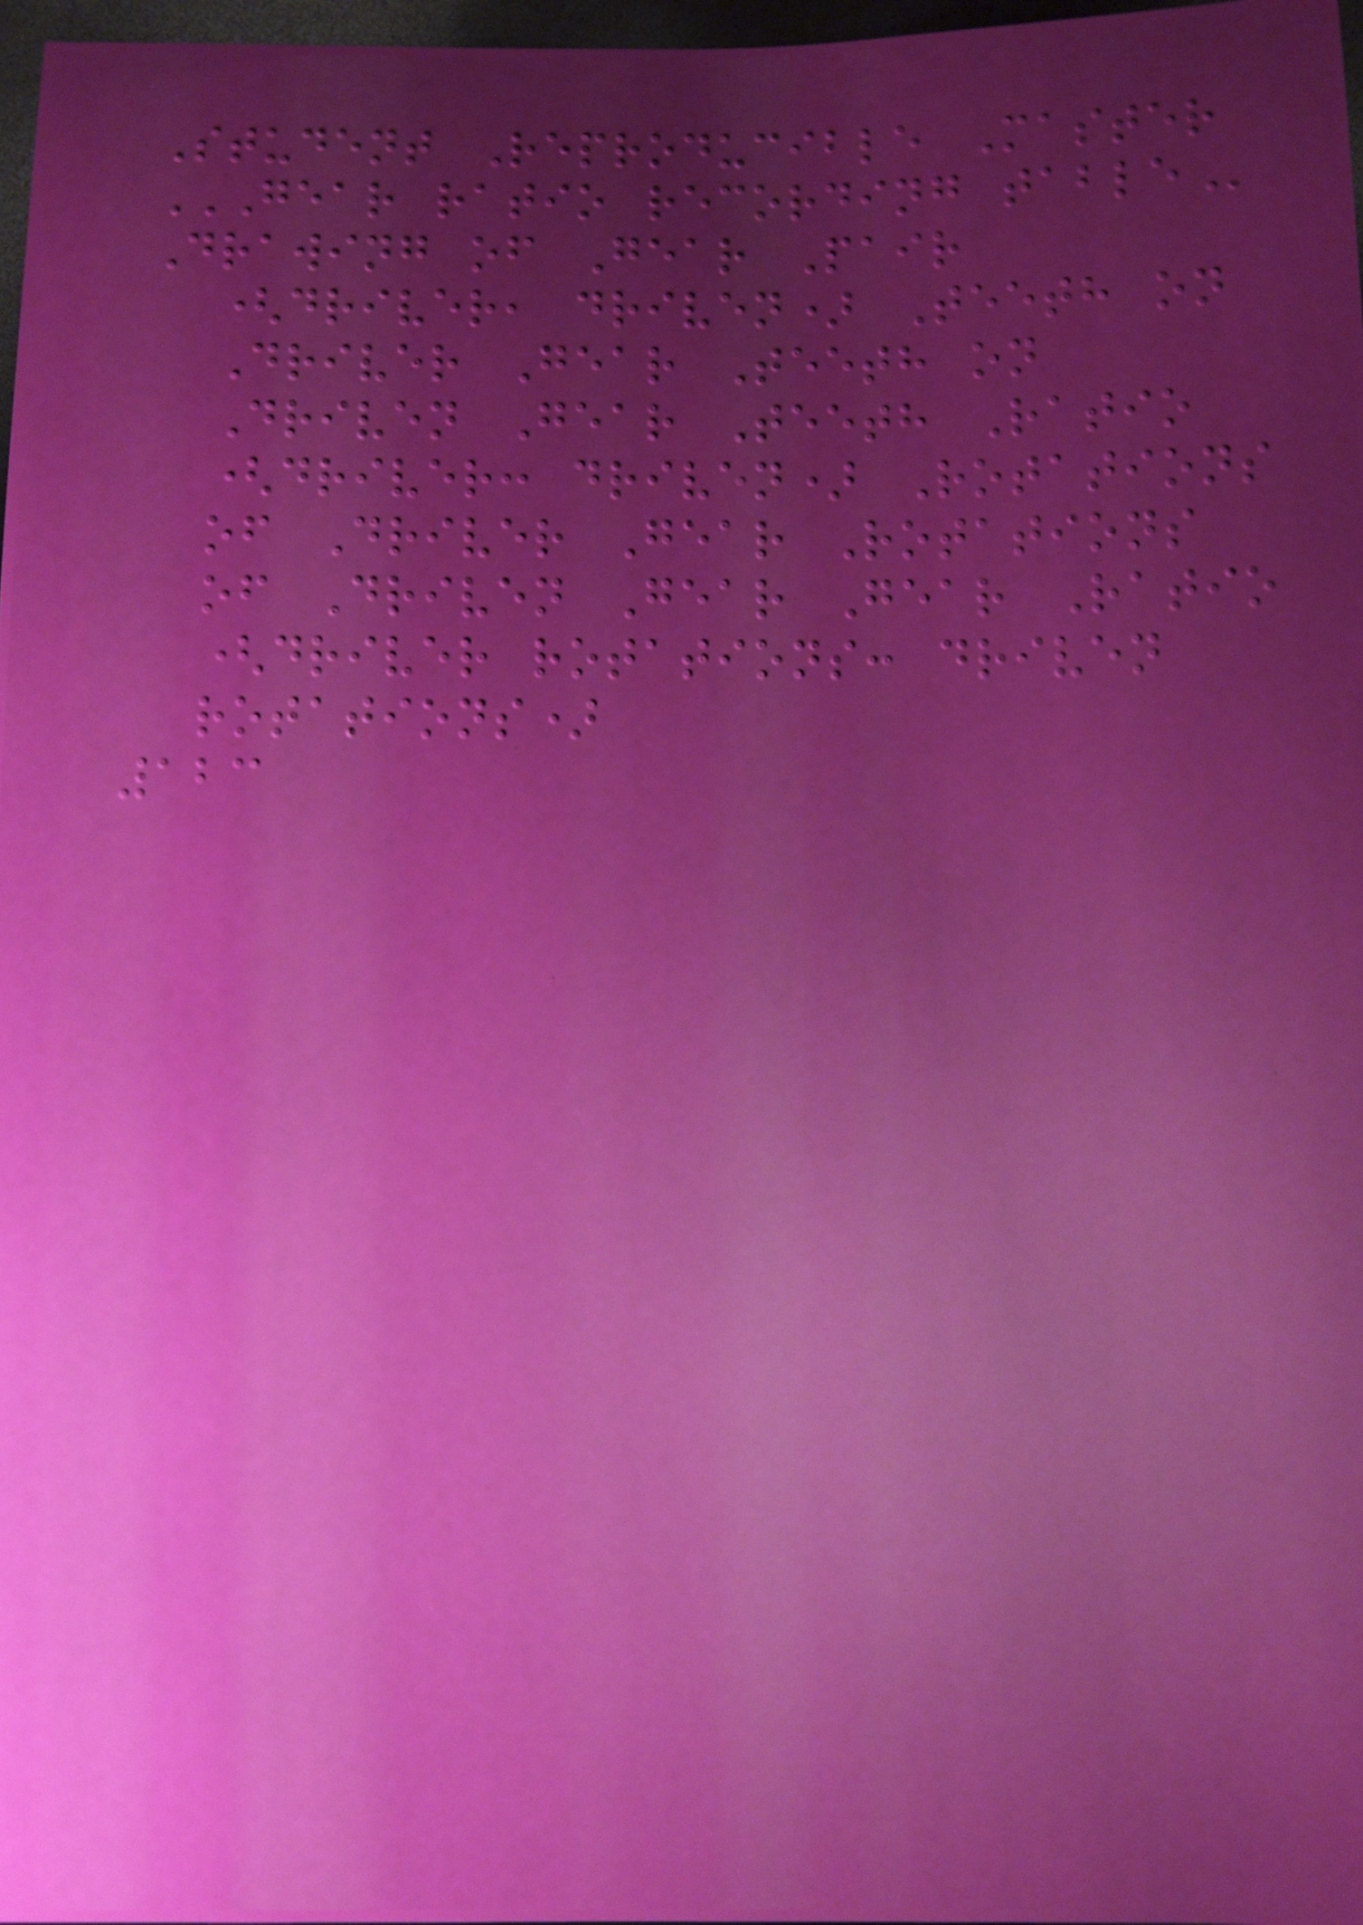Student Reproducible Master
GEAR RATIO RECORDING TABLE
Drawing of Gear Pair
(driver, driven) Teeth on
Driver Gear Teeth on
Driven Gear Teeth Ratio
(driver: driven) Rotations
of Driver Gear Rotations
of Driven Gear Gear Ratio
(driver rotations: driven
rotations)
123
